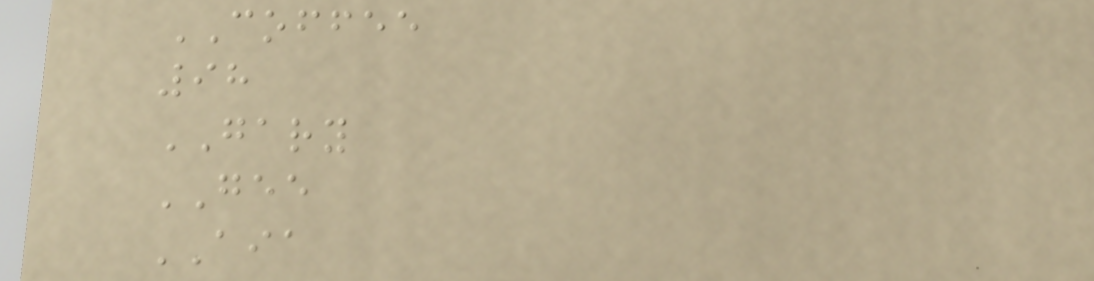COFFEE
98
GARY
GEE
AIA
